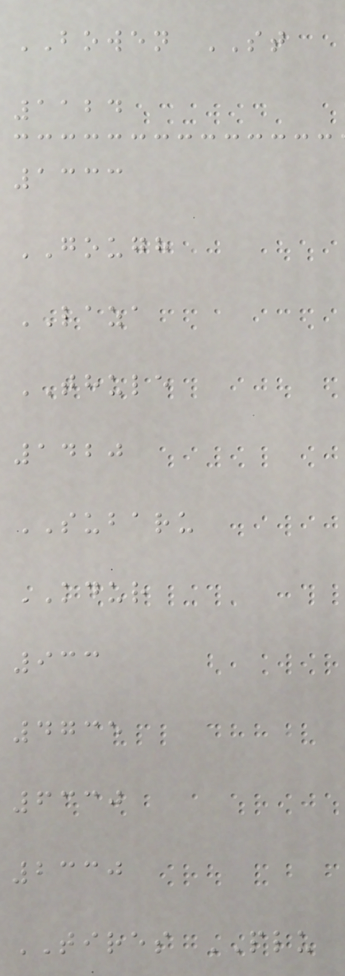BOWEN ST
1124
1333
GOUGH
LAZA
THULE
1420
SUBARU
KDUR
933
4735
6330
2330
TIRES PLU
